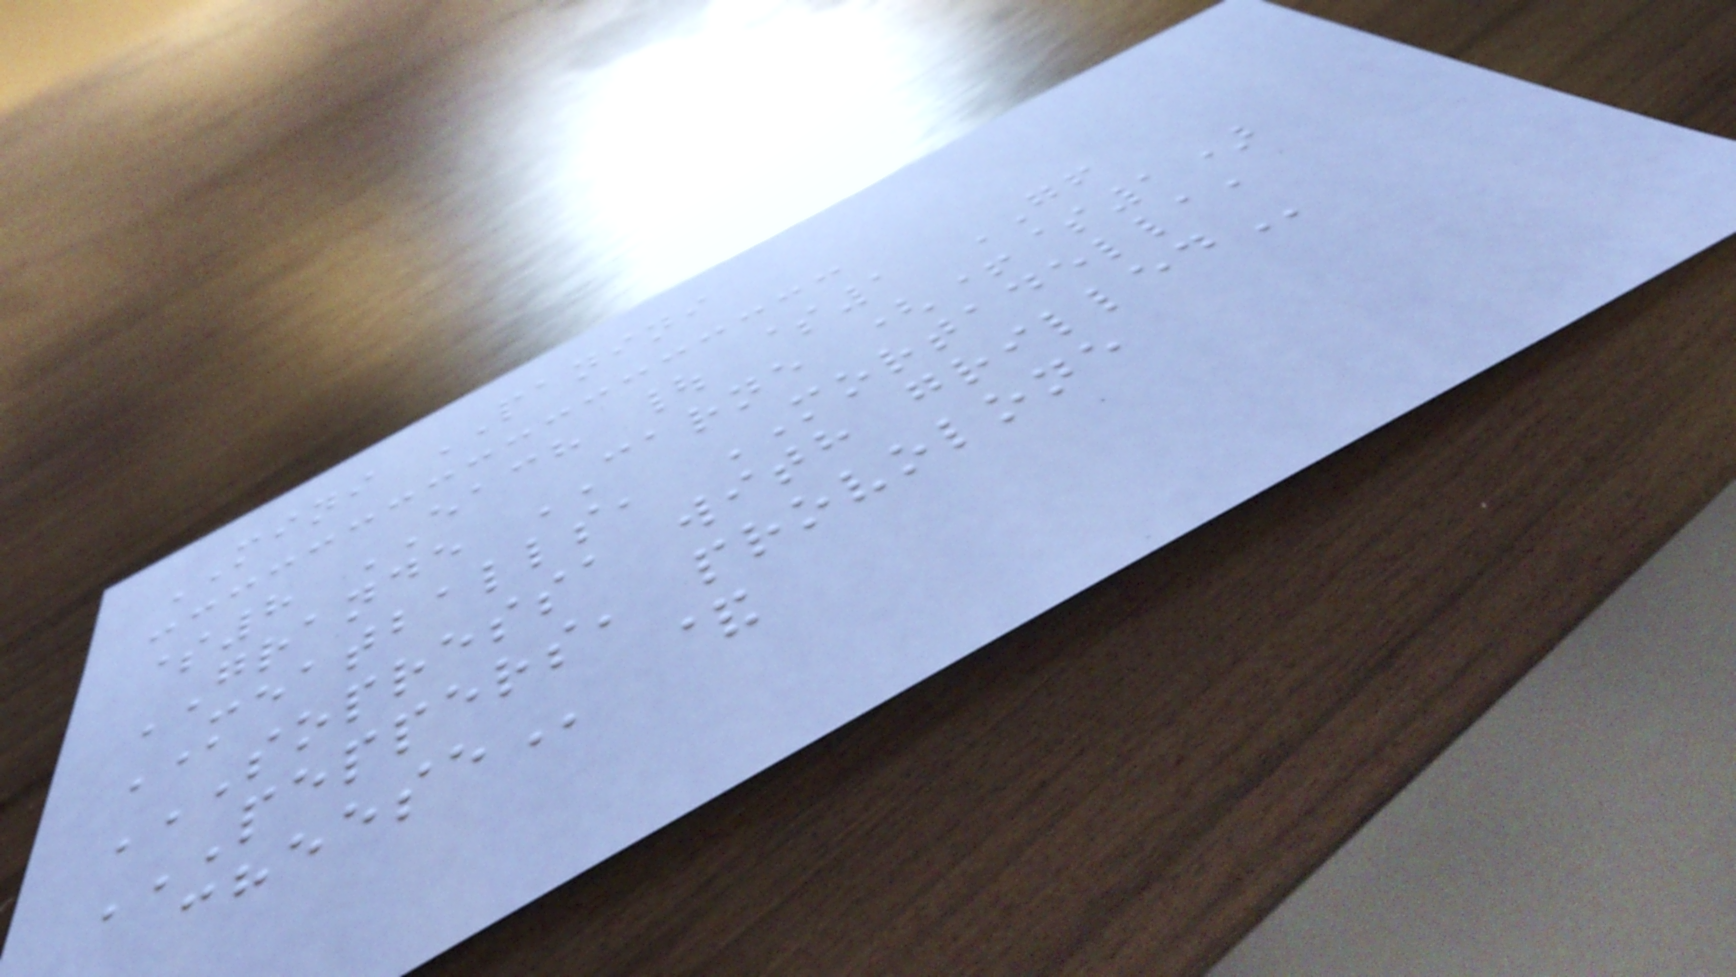MINI PANINI
$8 EACH | $1 GF
GRANDE CARNE (+$1)
MEATBALLS, MORTADELLA,
SOPRESSA WITH GRILLED
PEPPERS, PROVOLONE
CHEESE &
